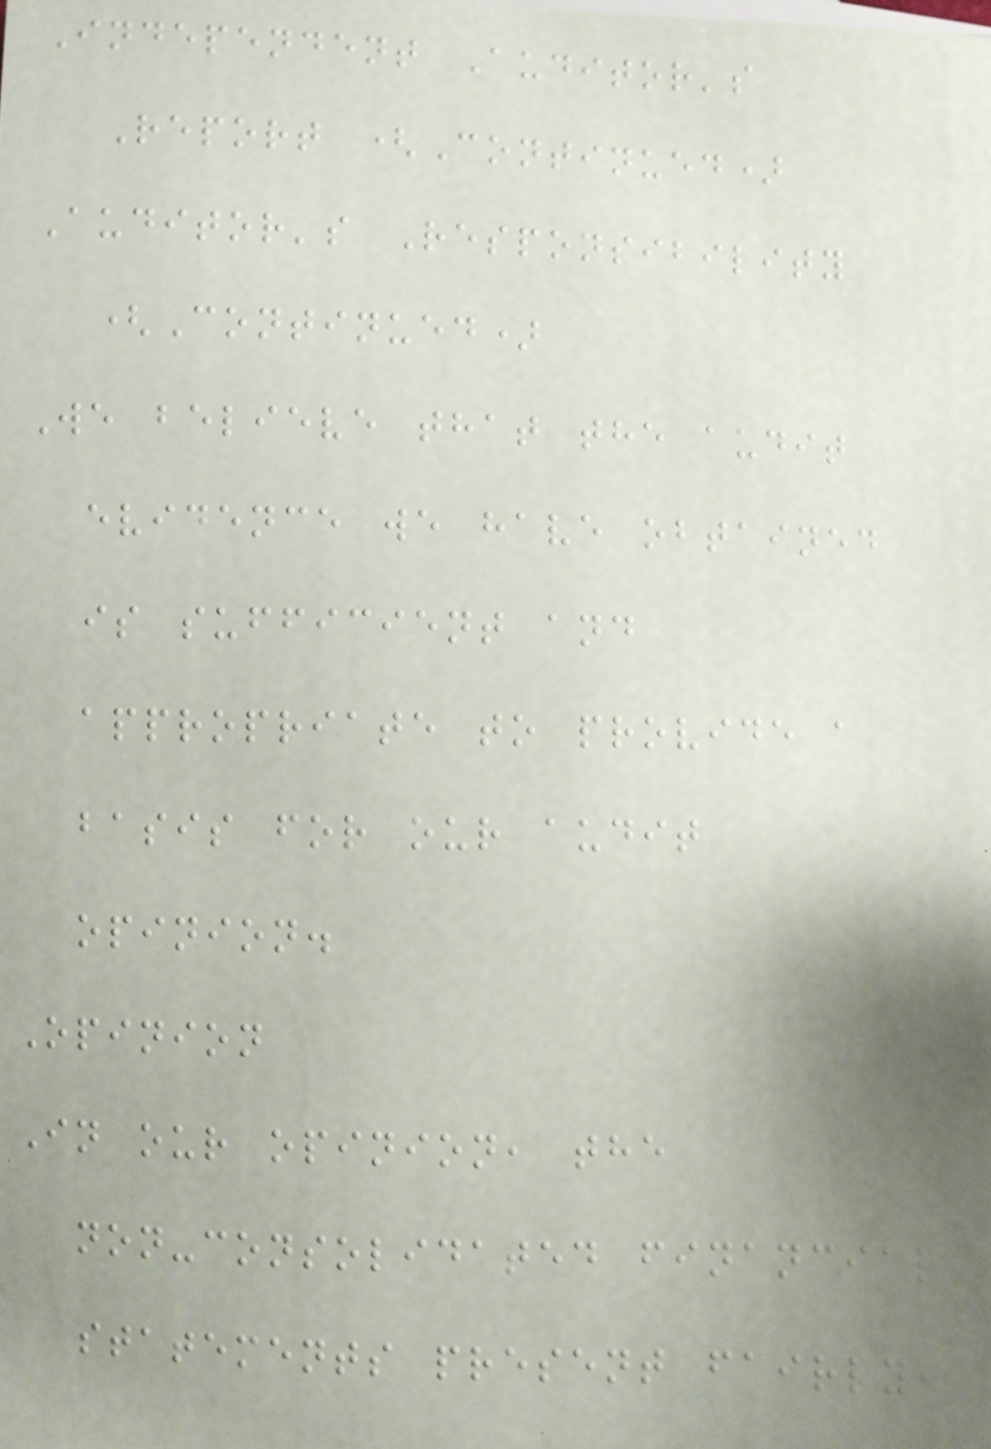Independent Auditor's
Report (Continued)
Auditor's Responsibility
(Continued)
We believe that the audit
evidence we have obtained
is sufficient and
appropriate to provide a
basis for our audit
opinion.
Opinion
In our opinion, the
non-consolidated financial
statements present fairly,
